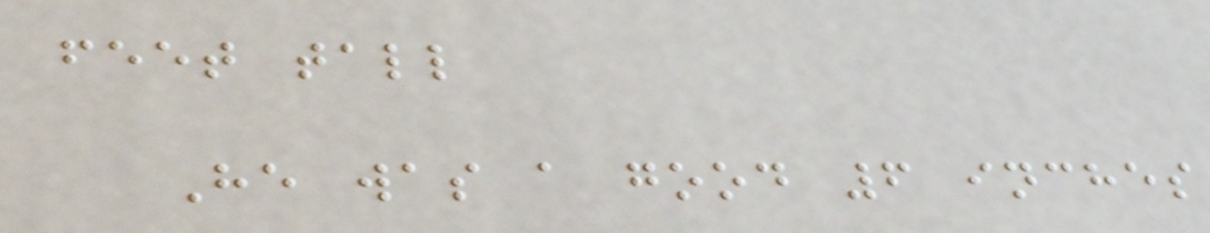feet tall
He was a good 6 inches
